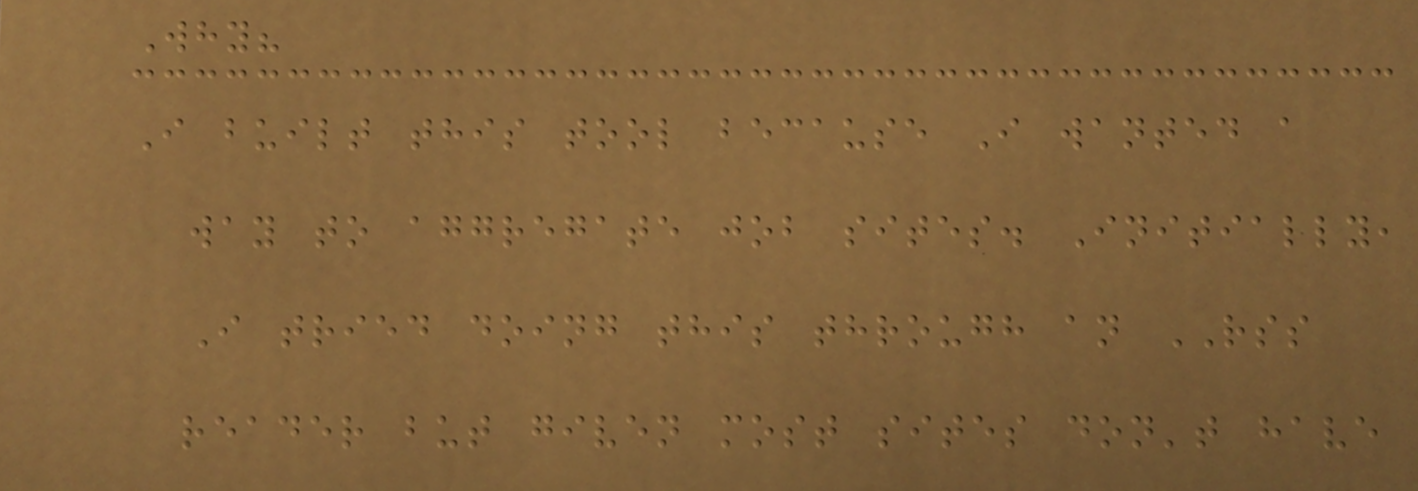Why?
I built this tool because I wanted a
way to aggregate job sites. Initially,
I tried doing this through an RSS
reader but given most sites don't have
